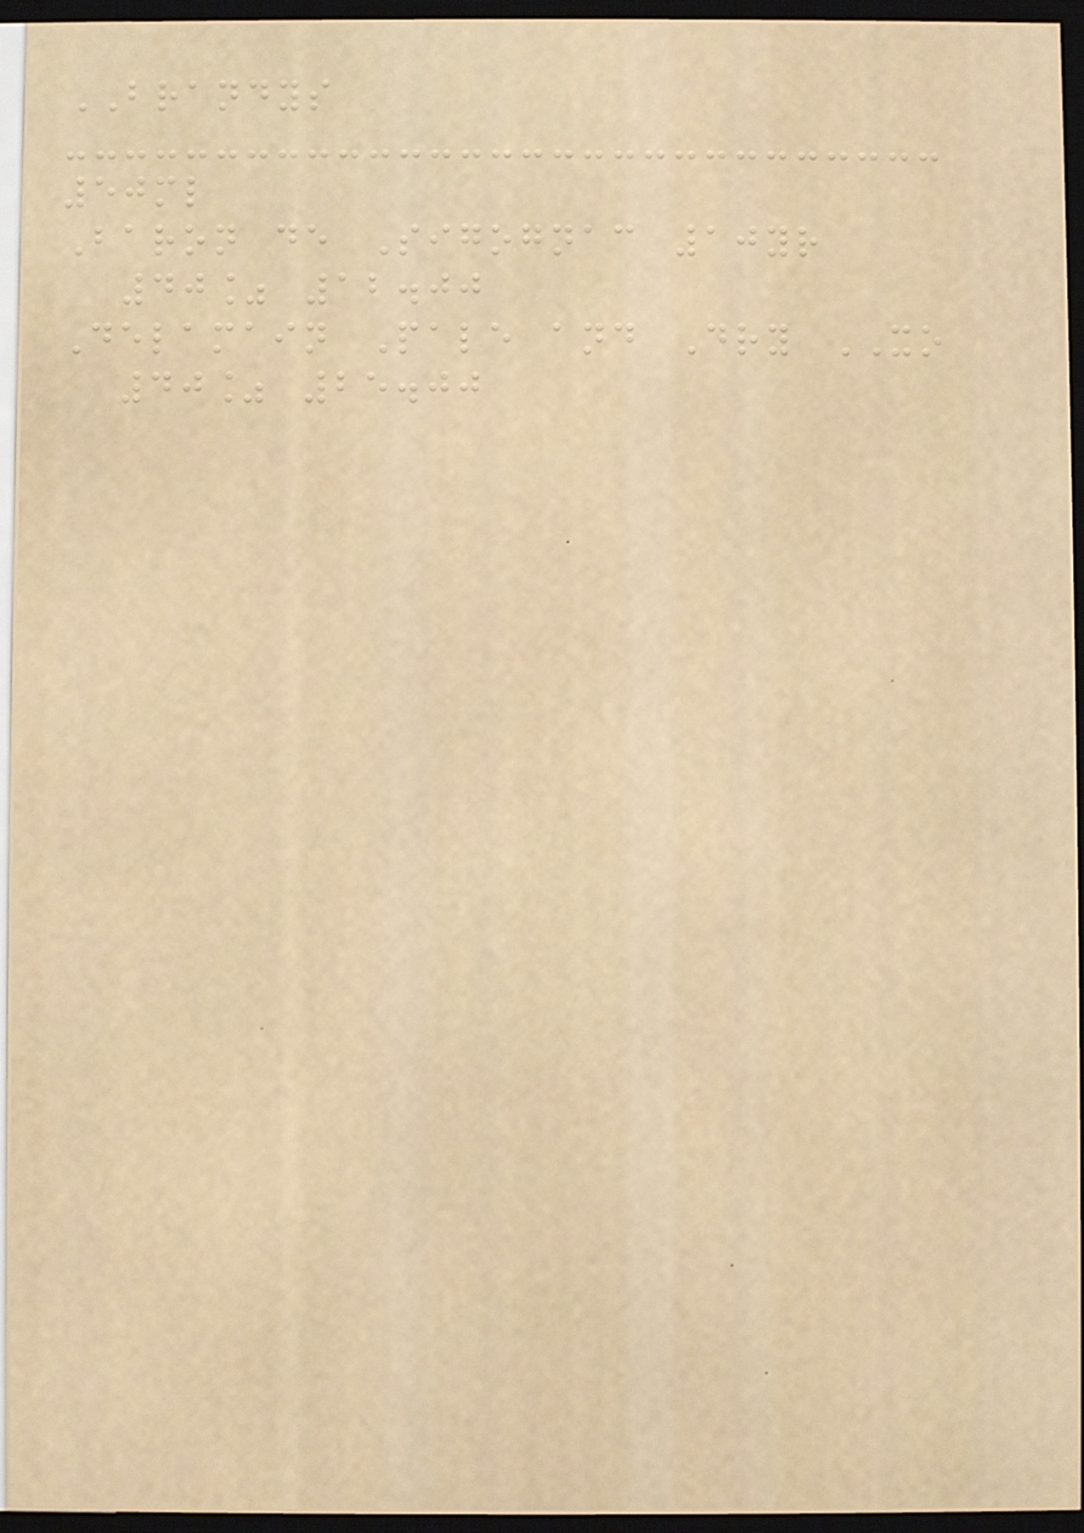BRANDYS
50ml
Baron de Sigognac 10yr
40% 12.00
Delamain Pale and Dry XO
40% 25.00
